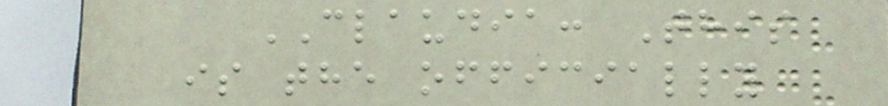CLAUDIA: This
is the officially
